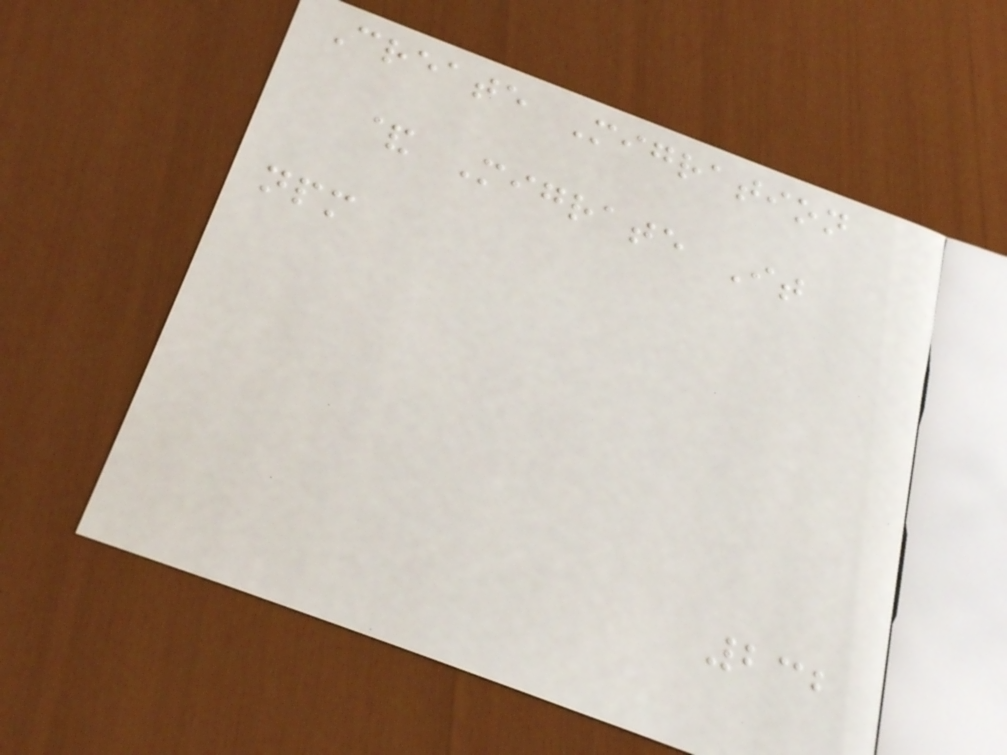Create Migration
& Migrate It
npm
232
